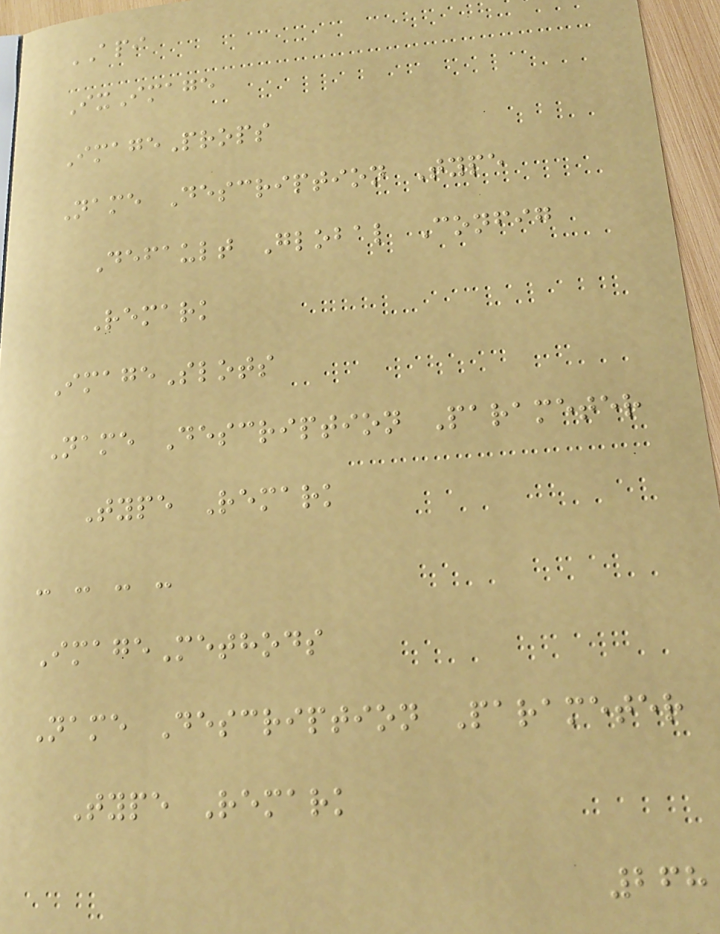API
IxImage
ImageProps
Name Description Type
Default Global Config
Remark
ImageSlots
Name Description Parameter
Type Remark
- - - -
ImageMethods
Name Description Parameter
Type Remark
268
